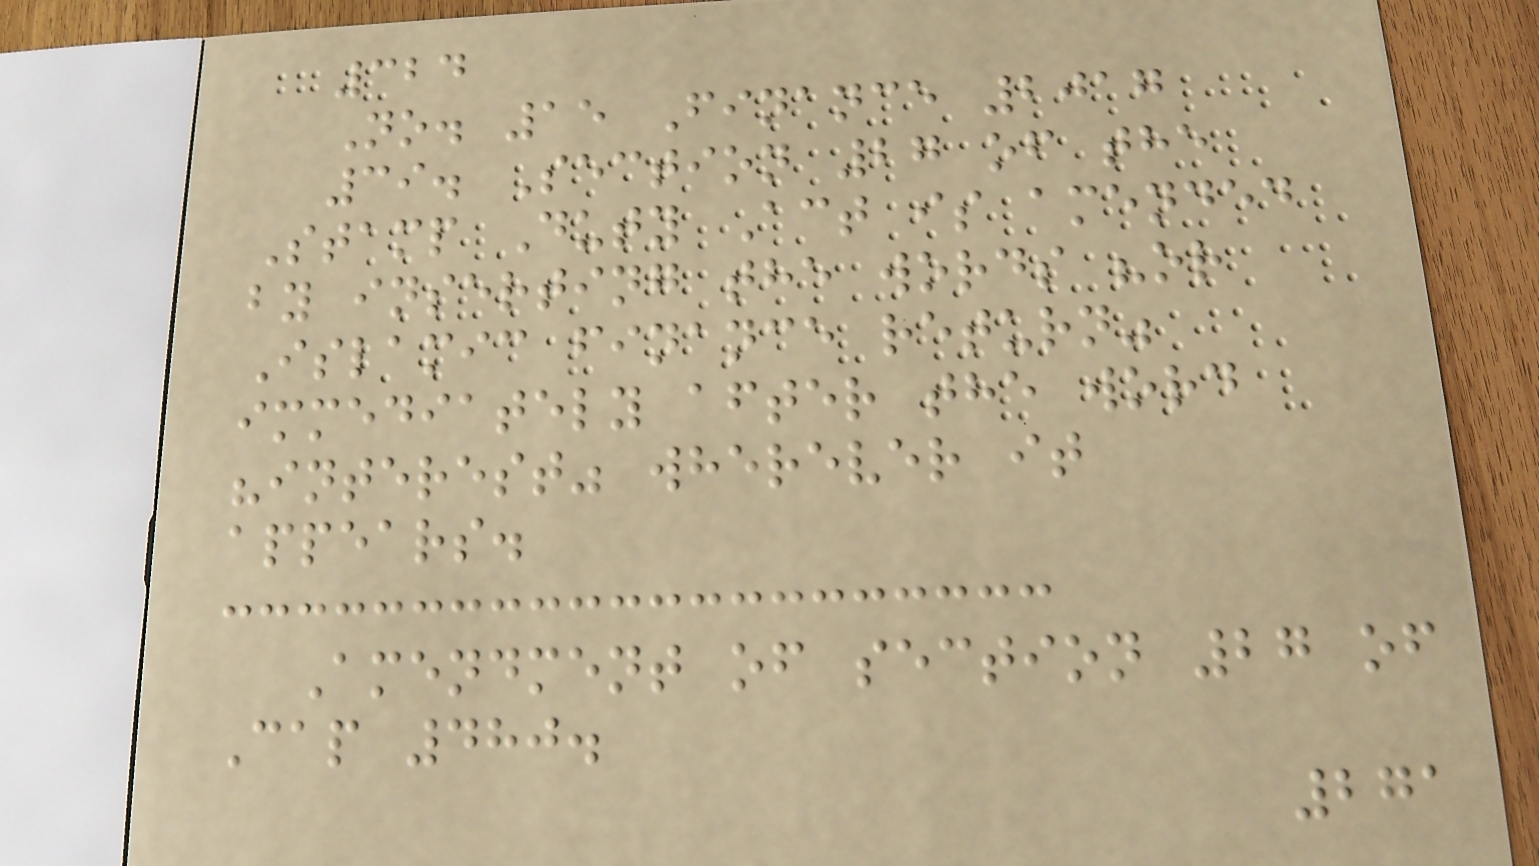324
No. 15 Finance 2017
39. Section 27 of the
Stamp Duty Act is amended
by inserting the words "or
Islamic finance return"
immediately after the word
"interest" wherever it
appears.
Amendment of section 27 of
Cap 480.
271
